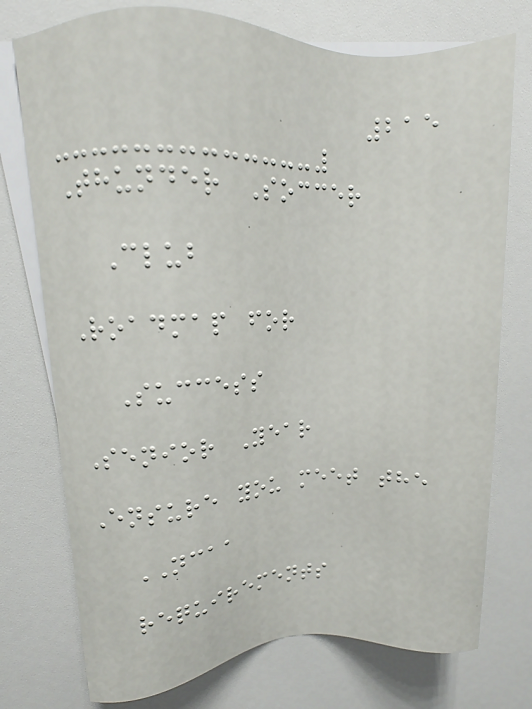215
Thunder Soccer
Club
Roadmap for
Success
Senior Year
Ensure you meet the
NCAA
requirements
